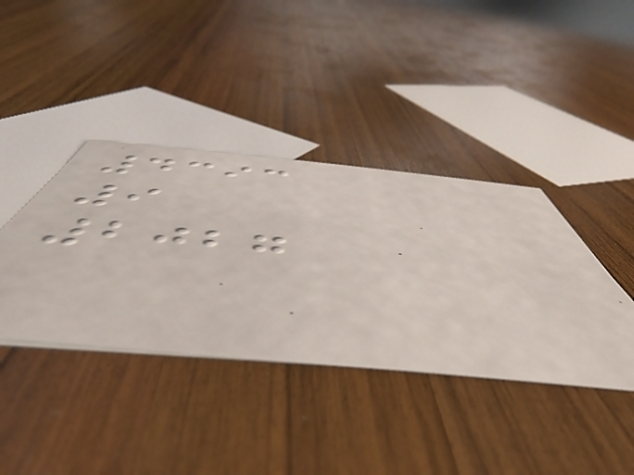4393
9
2027
